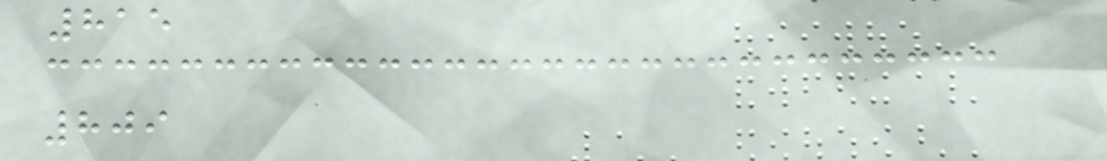815
809
